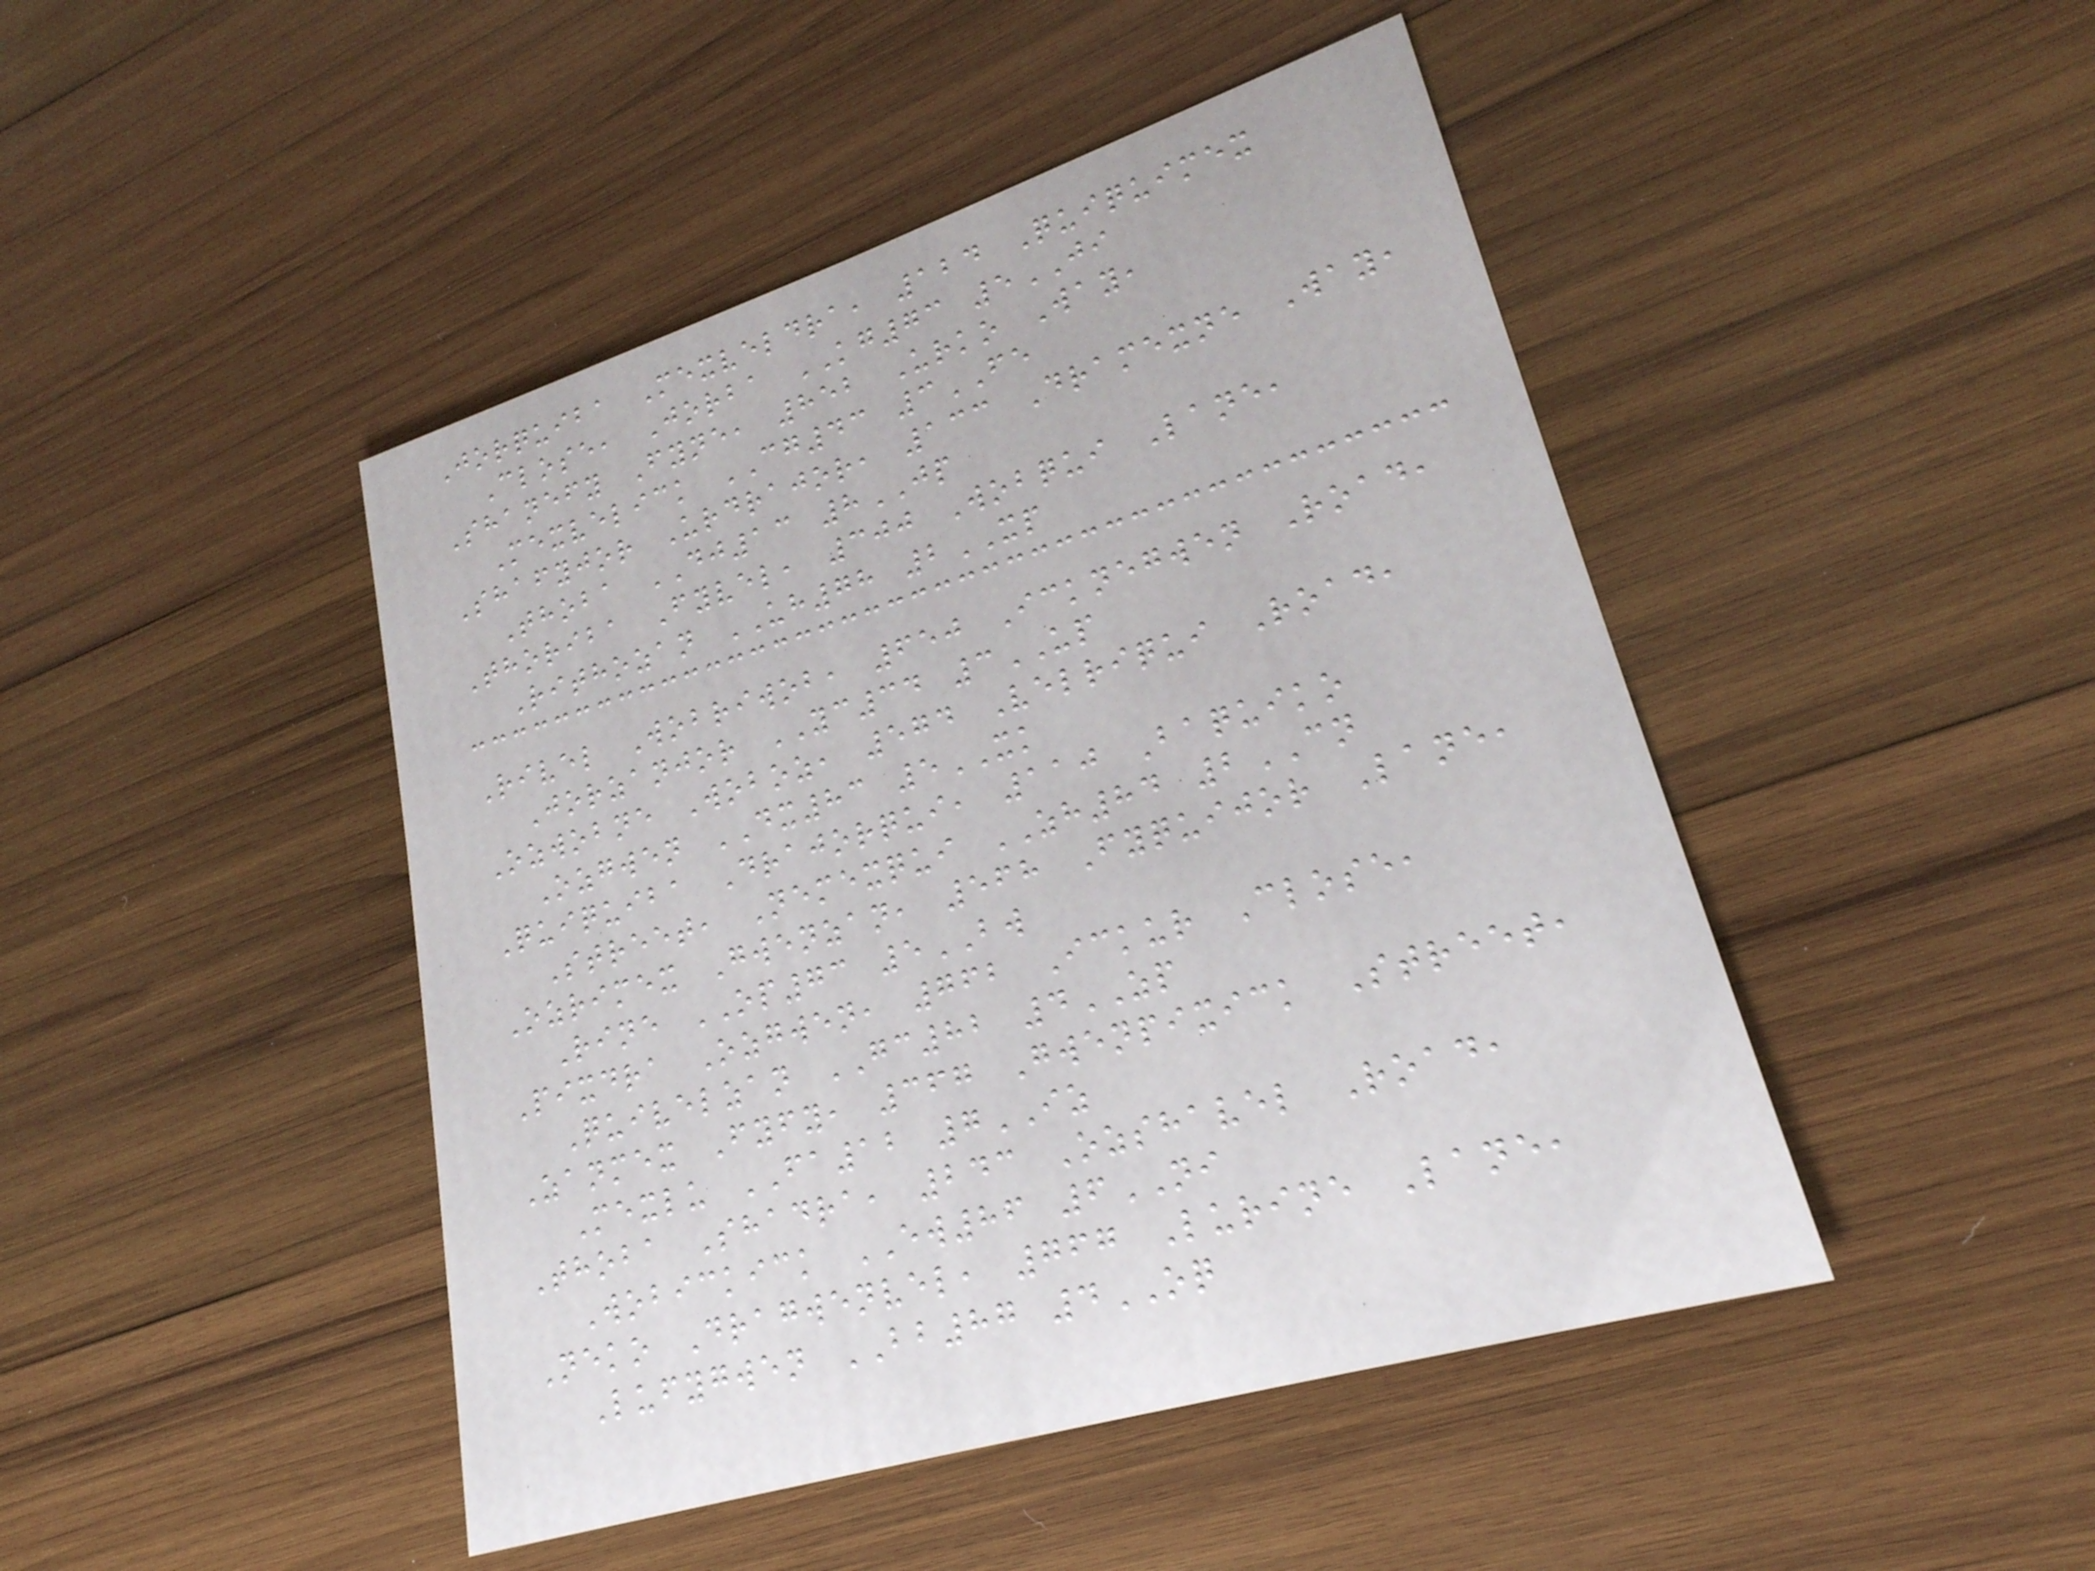Jorquiba Mexveldra, 124 Quiquimex
Close, Jorba KG73 5JI
Shanefy Fyne, 852 Urko Way,
Mexvelick CG43 3FE
Shafyjor Urdrajor, 133 Dramexne Way,
Thoba DJ13 8JP
Thoriba Fyvel, 300 Wobqui Lane,
Rithozan UH78 2XP
Rivel Wobriwob, 650 Icknegwen Road,
Jorzanjor YC34 3UP
Ozwobne Woboz, 574 Velriqui Road,
Ozgwen DX83 5XK
Quiquiba Drajorqui, 110 Baquiko
Street, Nemexqui ZH84 2CN
Ozrimex Gwenzan, 568 Fyquijor Lane,
Rine OP73 5BW
Pixdra Ozgwen, 762 Ickur Close,
Quivelzan GC82 4ZP
Zanmex Fyfy, 367 Gwenpixick Street,
Mexlu FA12 7IZ
Thoba Shadra, 243 Ozshavel Road,
Wobickick EW86 6NI
Neko Dragwenvel, 767 Lurine Lane,
Lufygwen BB87 4OQ
